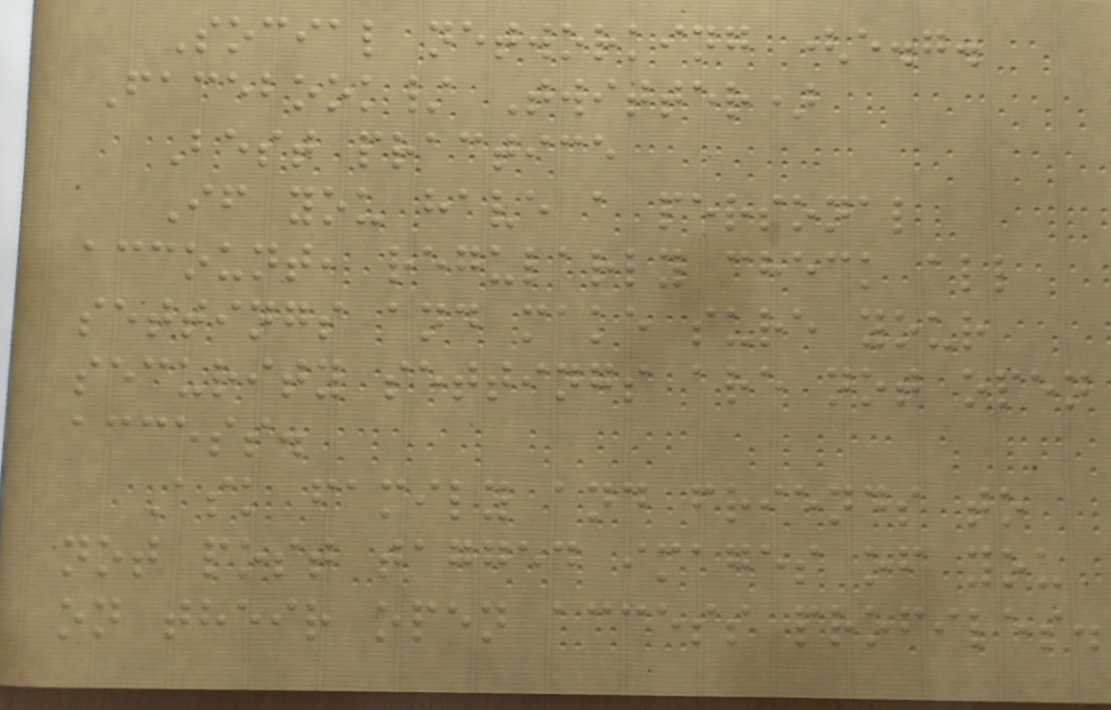Social networking (e.g.
Facebook/ Twitter)
Best practice
If you have a personal
account, regularly check all
settings and make sure your
security settings are not open
access.
Ask family and friends to
not post tagged images of you
on their open access profiles.
